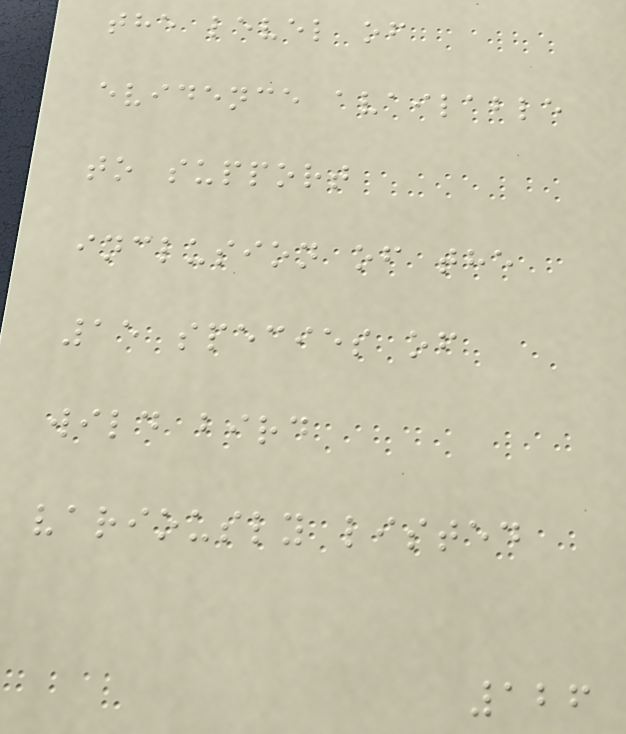the level of
evidence available
to support
inclusion of the
15 species of
wild bird
variously listed
126
